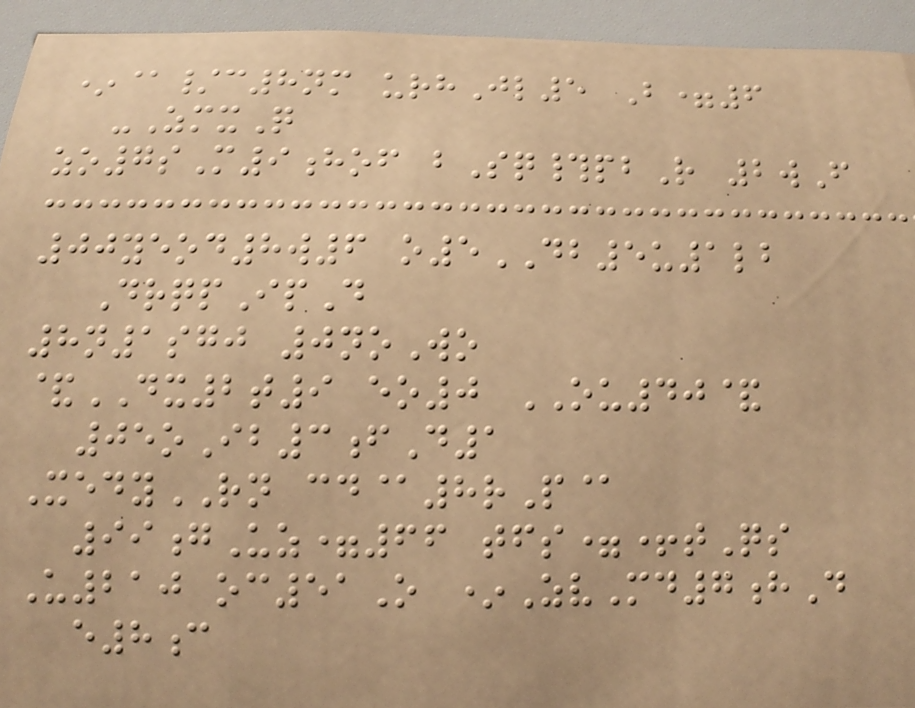*@/c8nm urhJl5 B=6
-ZmxQ
zo7sM9hof bSq#pbR 2wF
00yeod8w6 o5DB5u1lb
DrqpIpD
8n1sgj 0noWo
&DX2t9 eo0 OU40&
05oIb3fD1
XedyRN cd@8rP@
99gUz=66 tfs=+tQs
U210 oc51O *ZvMd7hD
e8c
